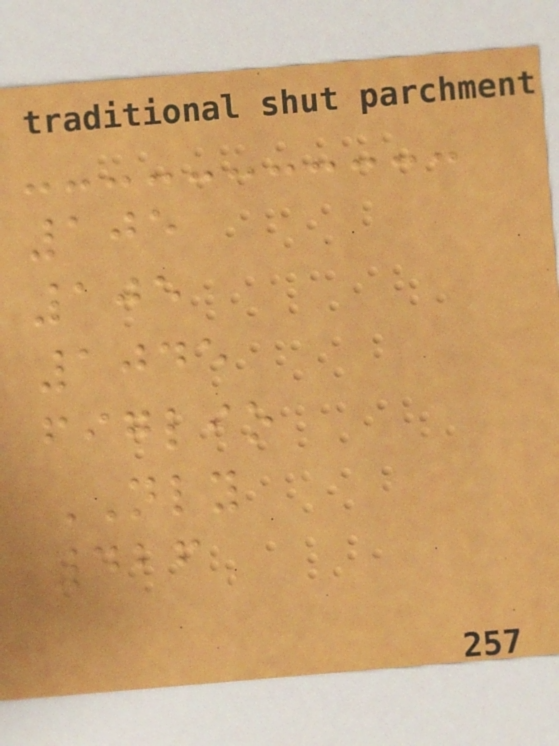105
105
1045
figlio
NLY
426
